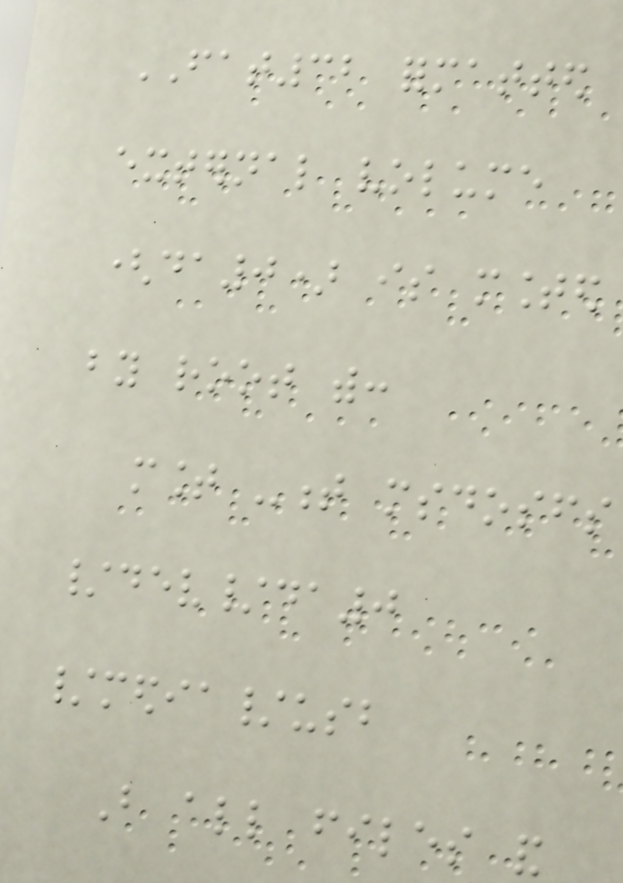FAT32 formatted
external volume
(da0) is mounted
by root with:
mount -t msdosfs
/dev/da0
/media/usb
But all files and
